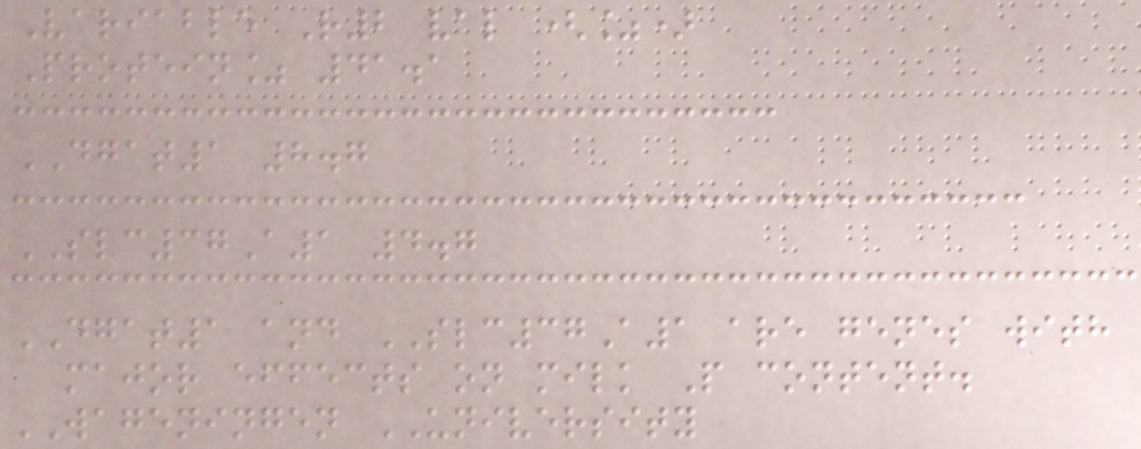Variable R2 val (%)
Protein% 41.1
DGAT1 8.7
SLC37A1 4.7
DGAT1 and SLC37A1 are genes with
major effects on milk P content.
WAGENINGEN UNIVERSITY
